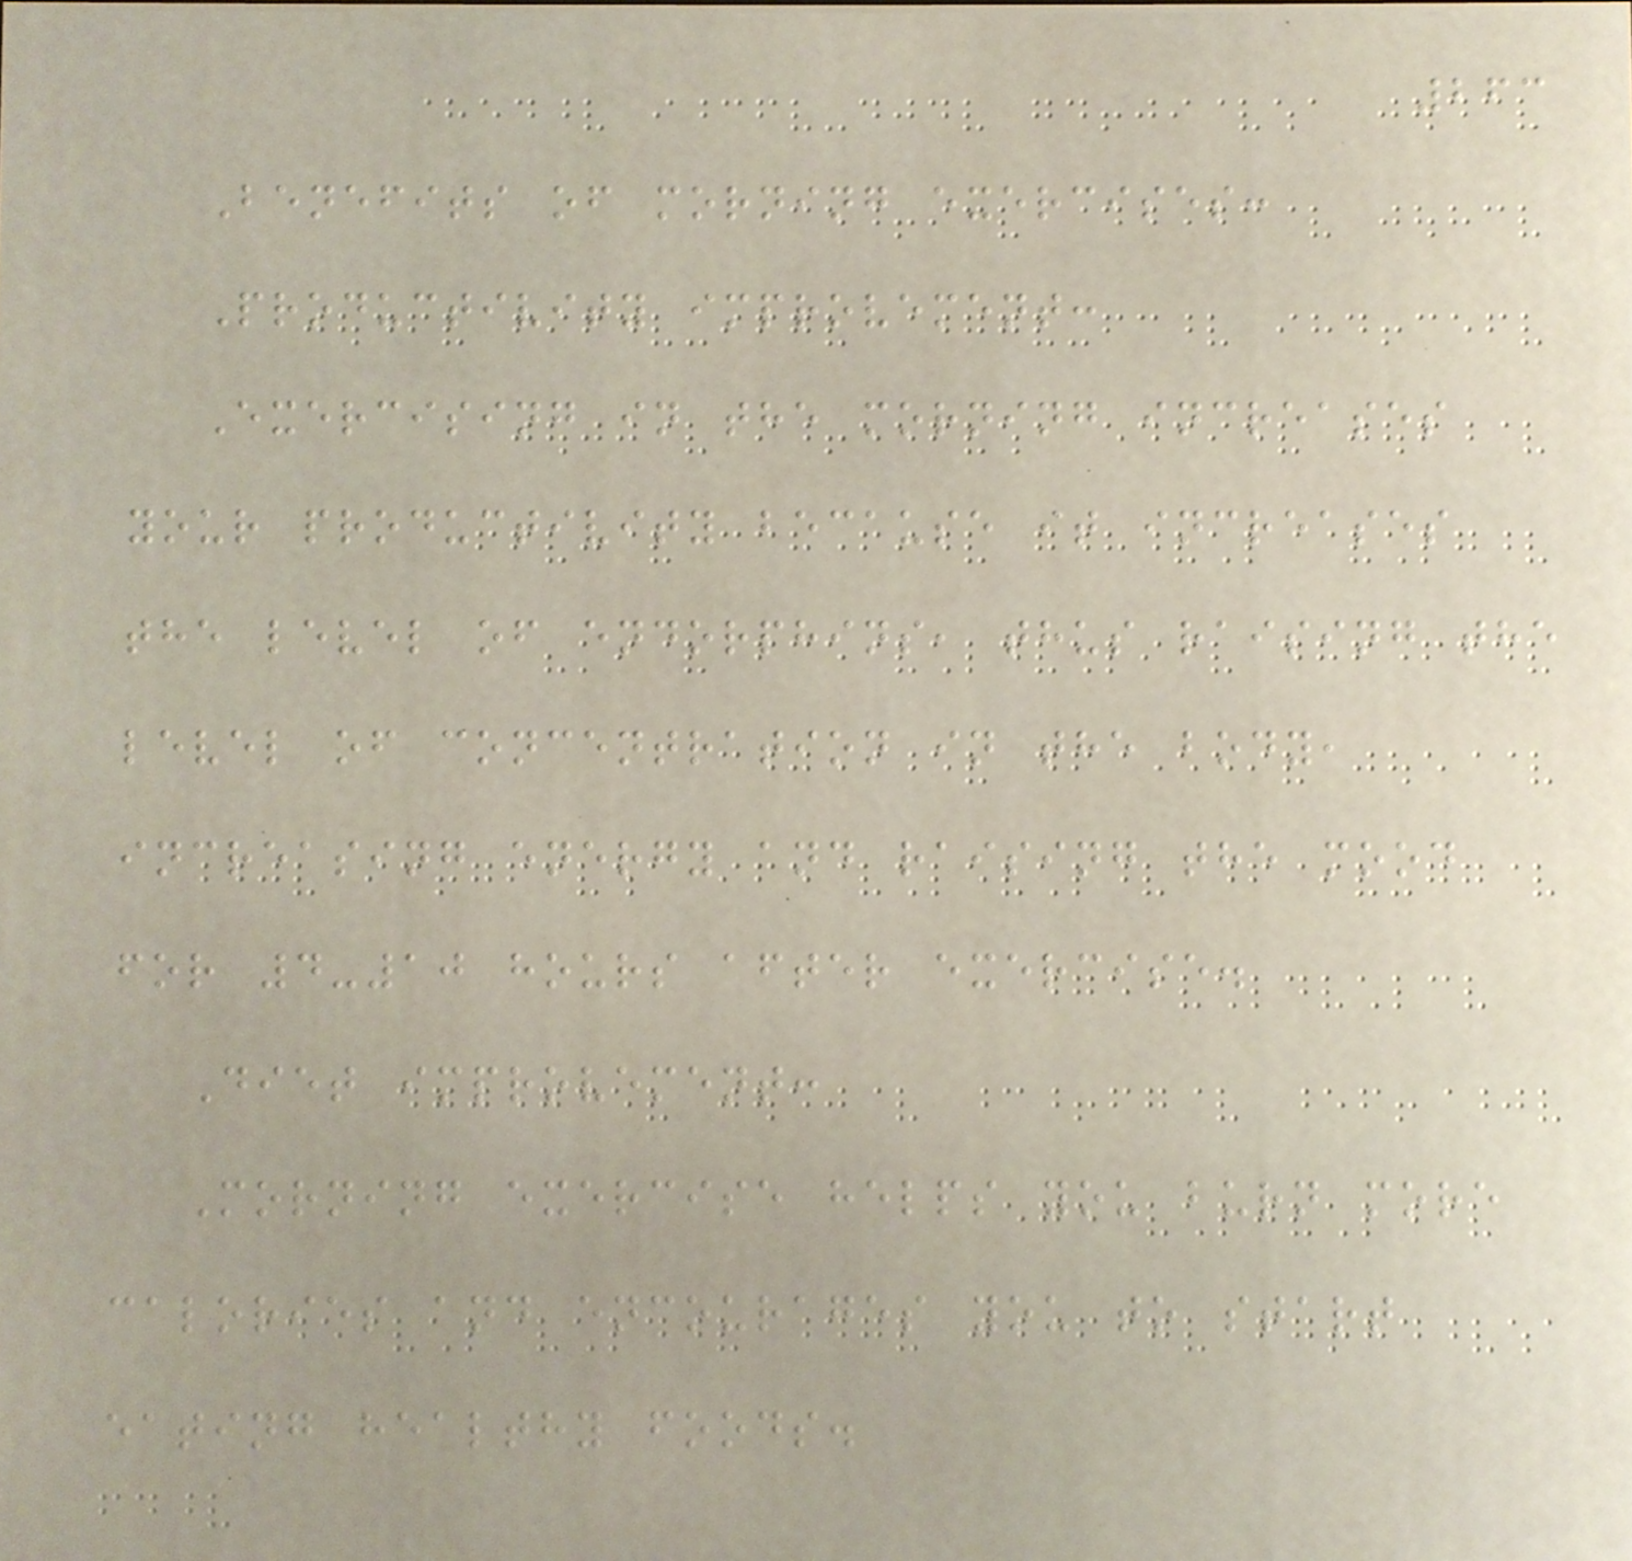263
Benefits of morning exercises:
Productivity improvement:
Exercising in the morning increases
your productivity because it increases
the level of endorphins, thus raising the
level of concentration in the body,
increasing energy and raising the mood
for 4-10 hours after exercise.
Diet improvement:
Morning exercise helps you burn more
calories and encourages you to start
eating healthy foods.
